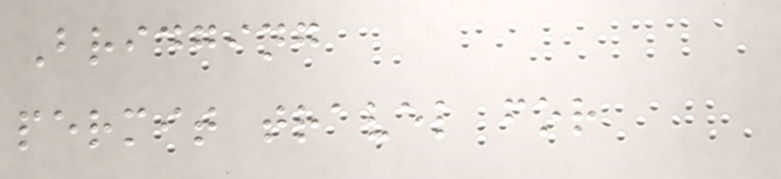Bridging
permit travel for
